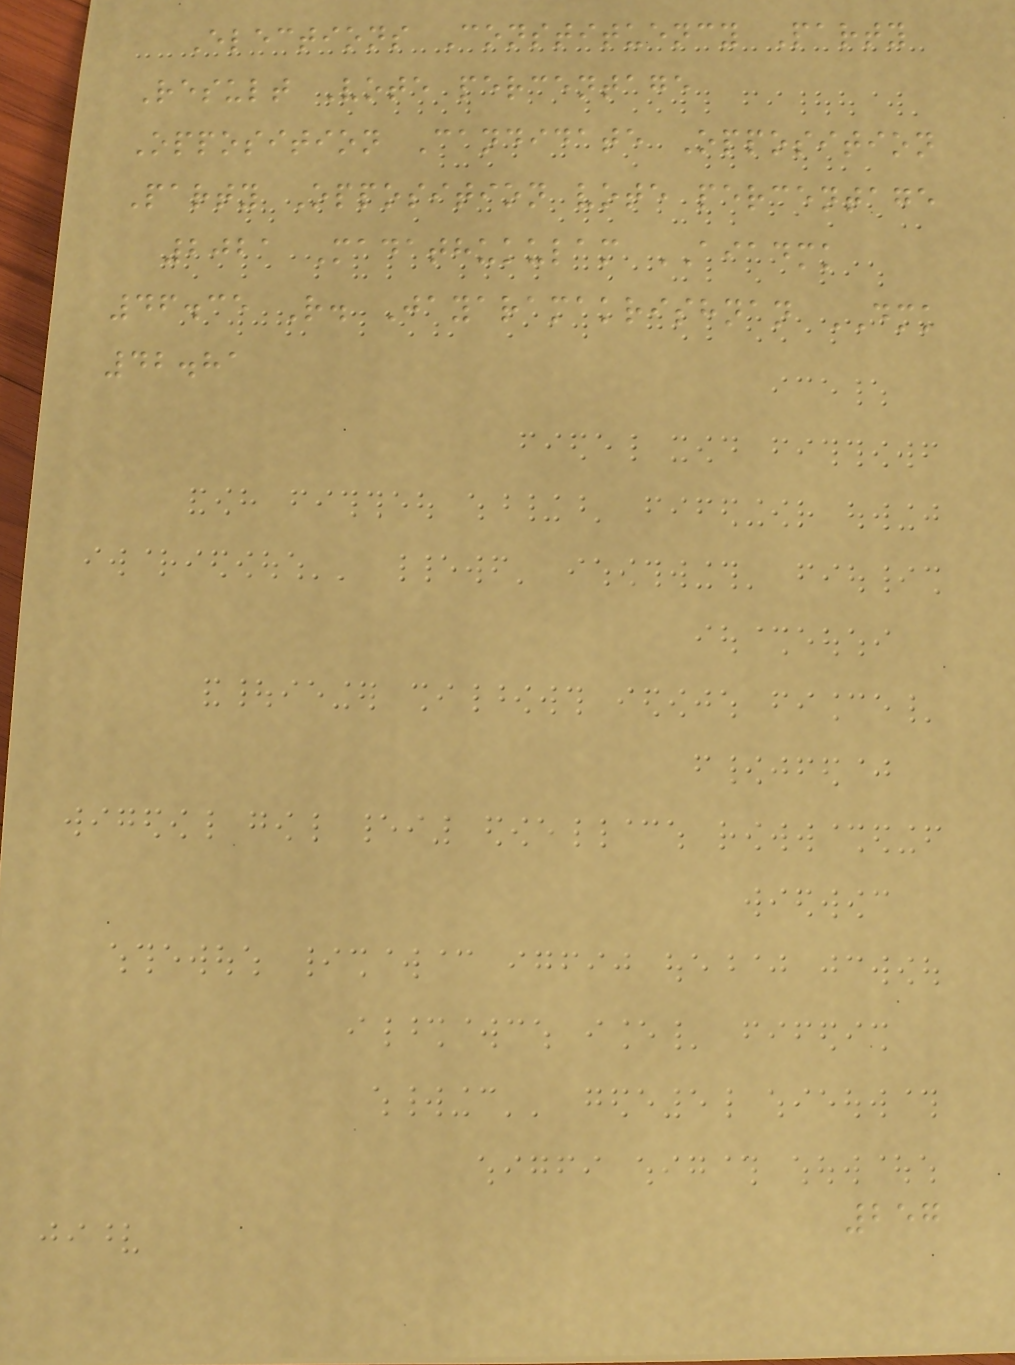Elections Constituency Party
Result Vote percentage
Opposition Candidate Opposition
Party Opposition vote percentage
2021 Madathukulam AIADMK
46.35 R. Jayaramakrishnan DMK
42.81
257
